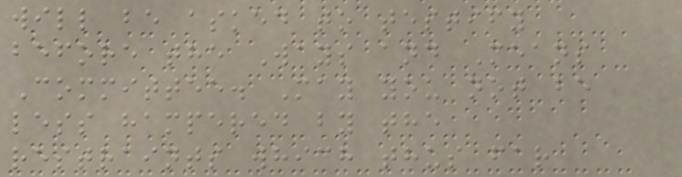will be asked to testify
before the Ways and Means
Committee. May you not be
less hampered by the
restraints which thus far
